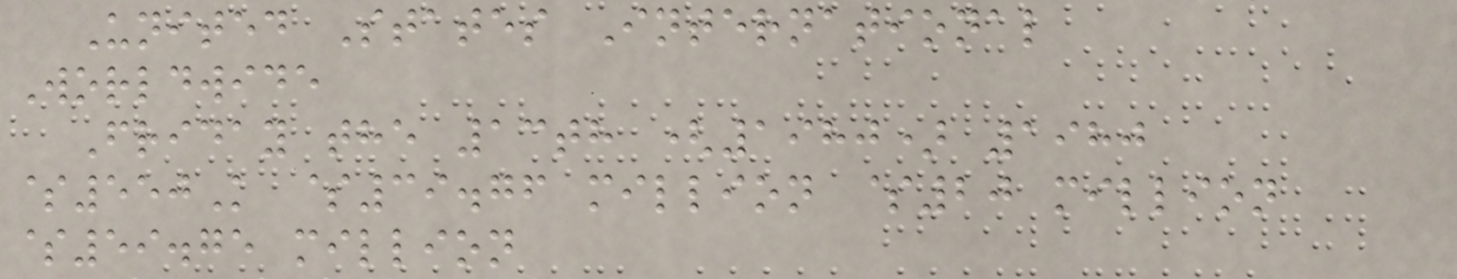United States International
Worldwide
Friday the 13th (1980) 1980
$550K $39.76 million $20 million
$59.75 million
